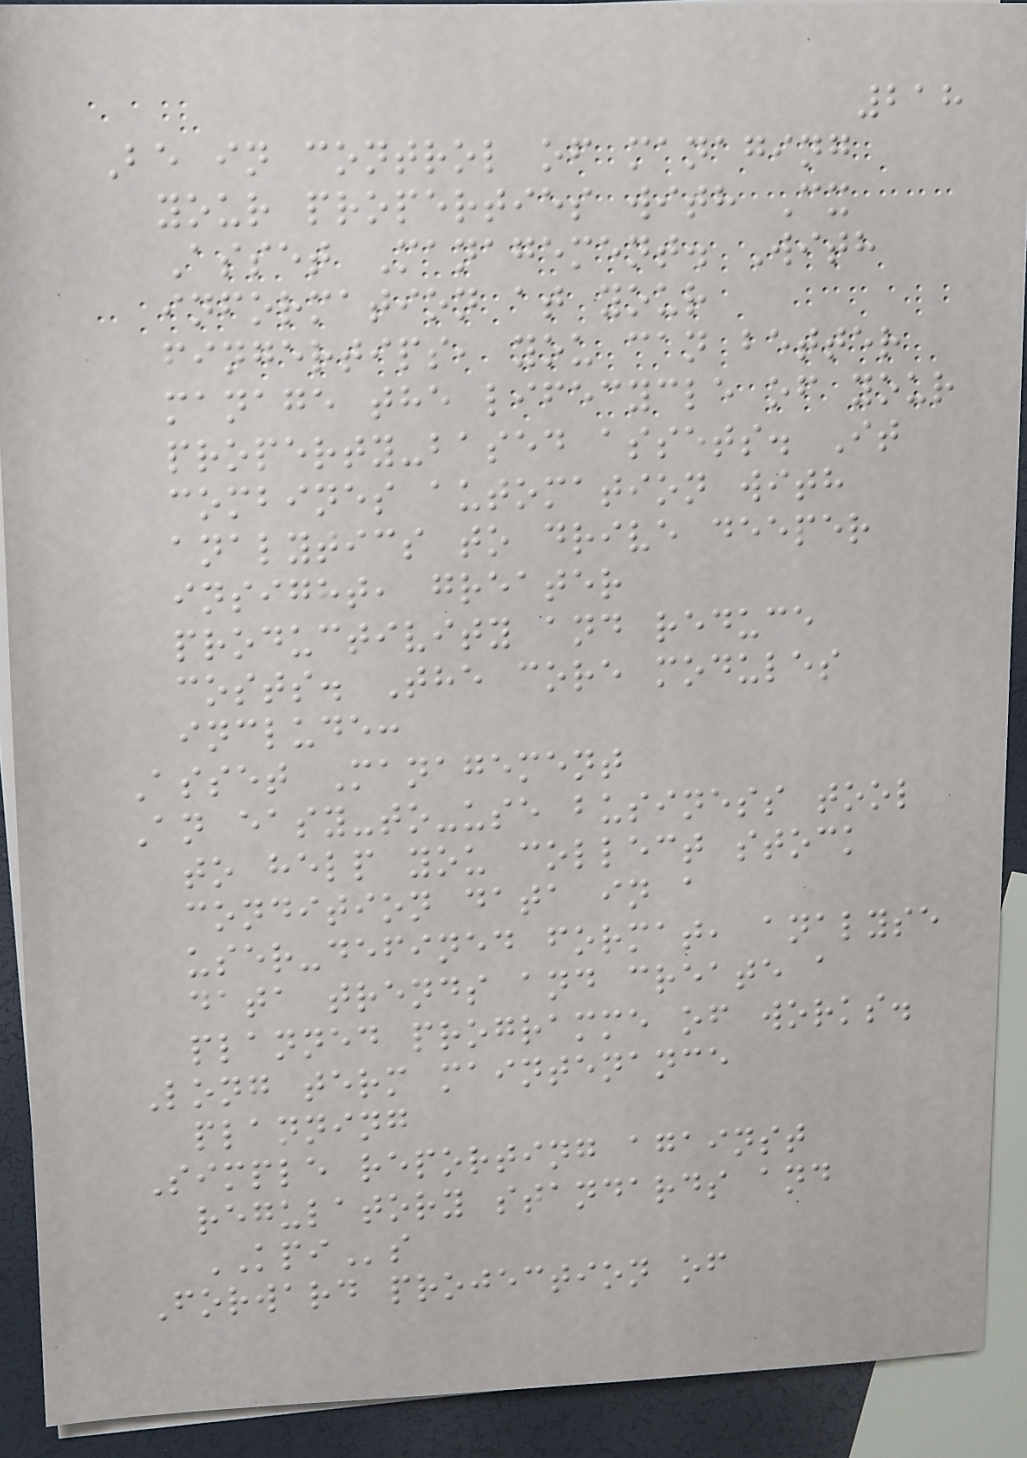218
Be in control of managing
your properties with Cx
Asset Management. With
information at your
fingertips, you can better
manage the lifecycle of your
property-based assets. It
combines automation with
analytics to drive deeper
insight, greater
productivity and reduce
costs. The core modules
include:
Asset Management
An easy-to-use business tool
to help you collect stock
condition data in a
user-defined format, analyse
data trends and create a
planned programme of works.
Long term maintenance
planning
Simple reporting against
regulatory standards and
KPIs
Forward projection of
